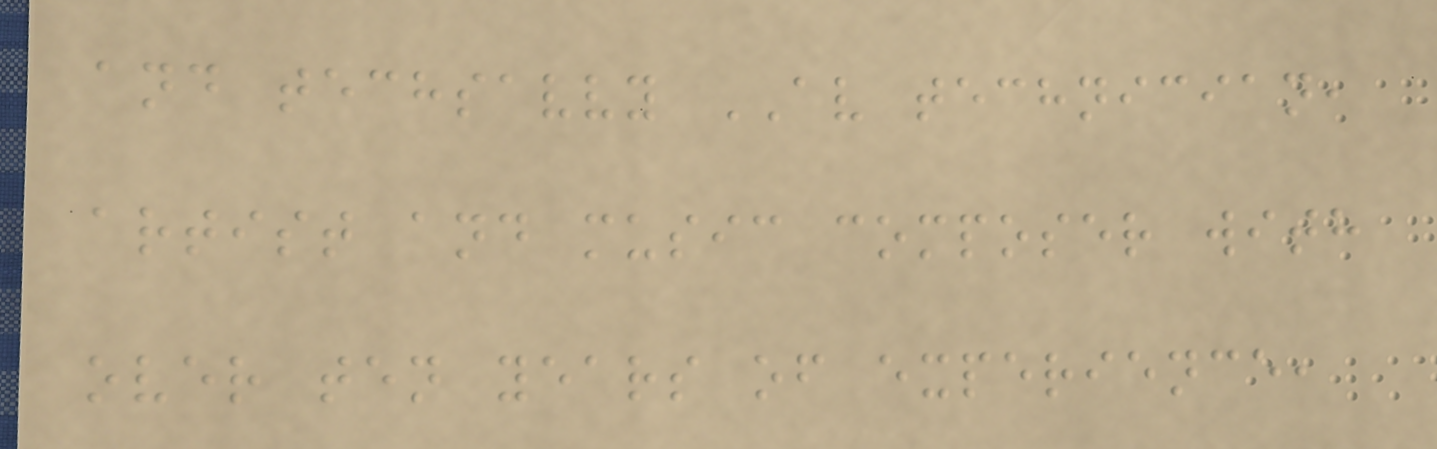and techsavvy AV technician,
artist and music composer with
over ten years of experience,
